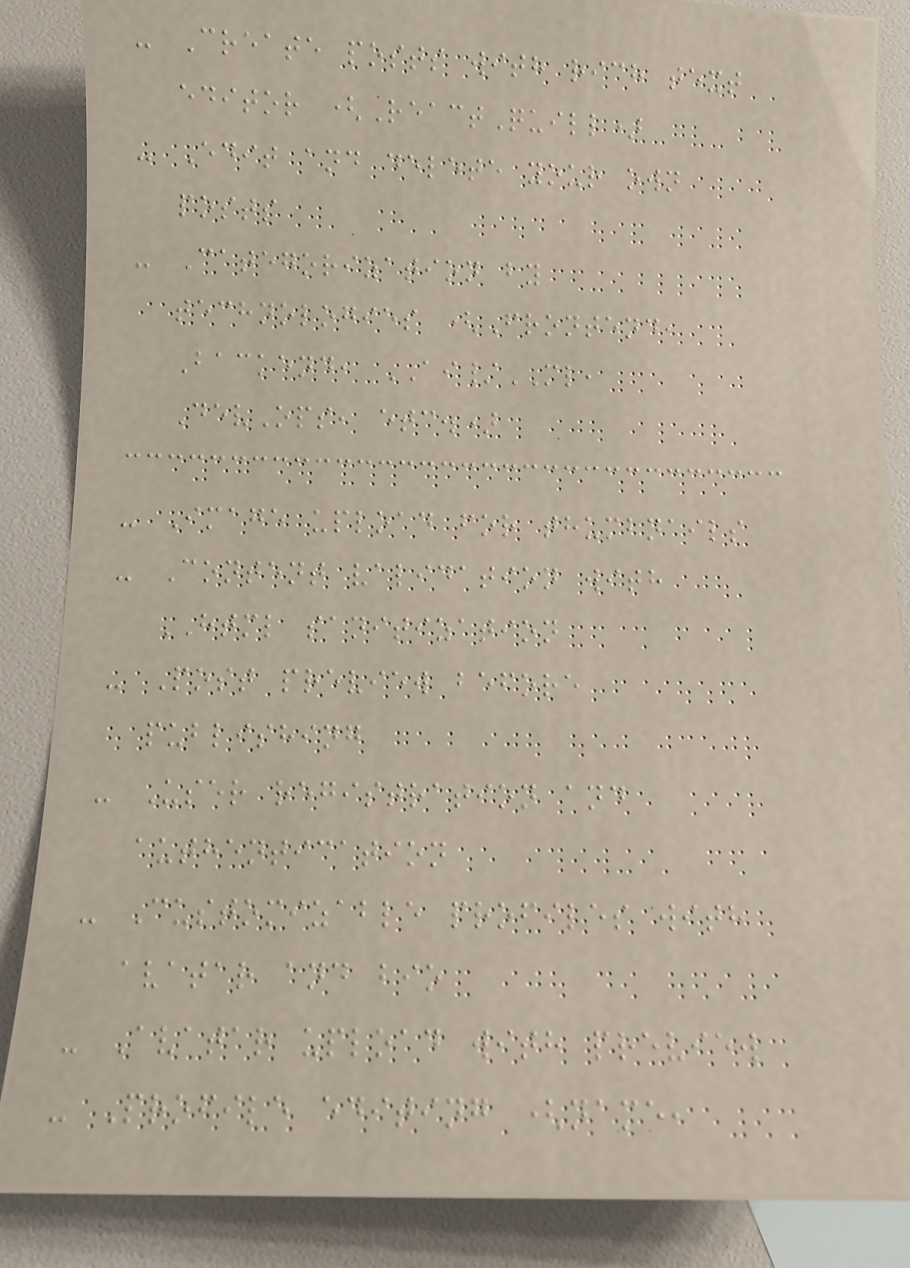- Create posts with rich text
editor (ReactQuill)
- Edit and delete your own
posts
- Categorization by
technologies (Frontend,
Backend, AI/ML,
DevOps, etc.)
- Image upload for thumbnails
- Content validation with
HTML sanitization
- Post preview before
publishing
- User registration and
authentication
- Customizable profiles with
avatar and bio
- Avatar upload with preview
- Profile editing (name,
